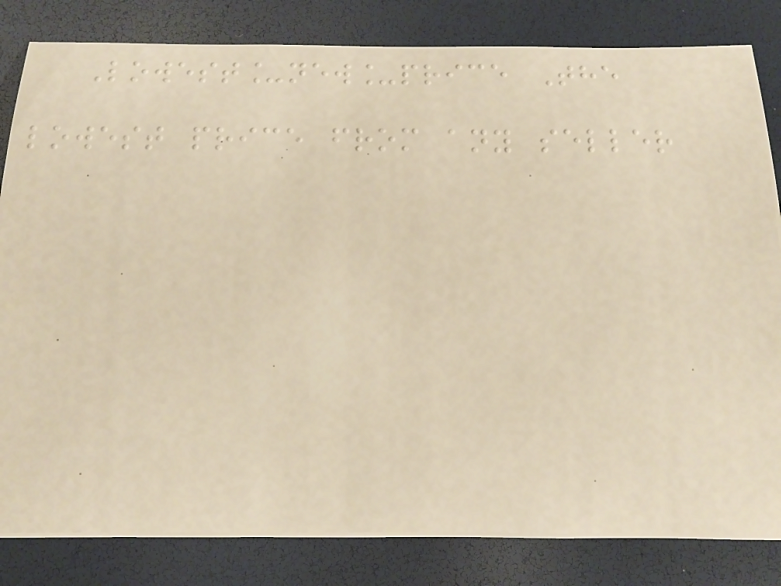Lowest_new_price The
lowest price from any seller
